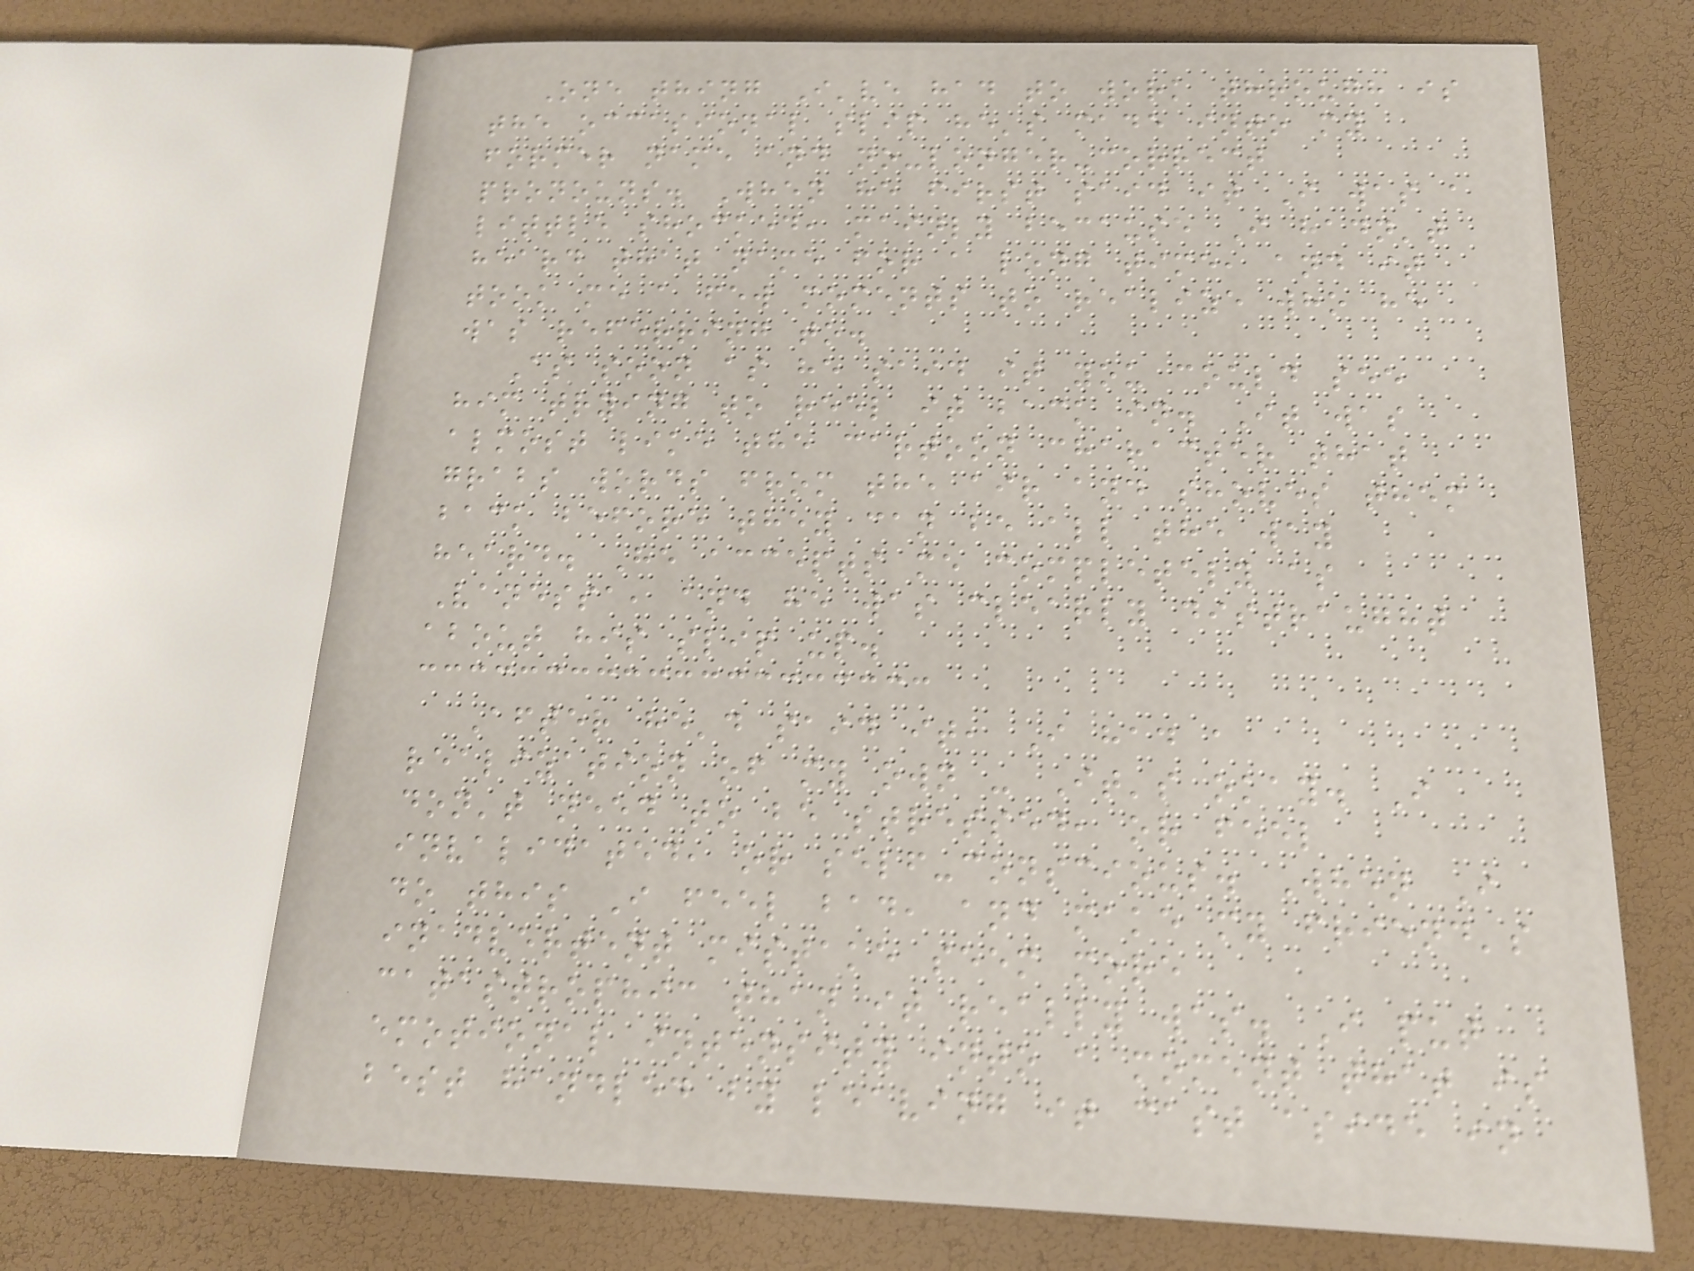One thing I've had to work through is
the occasional slip he's made into my
former name and no-longer-correct
pronouns. When he first said it I was a
little shocked, mainly because I hadn't
heard that name for a long time, and it
took me a few moments to realize who he
was referring to.
As soon as he said it you could see
him trying to reel it back in. It was
almost like the cartoon character that
grabs words from the air and shoves them
back before they can be all the way
heard. He accepts me completely as
Vanessa, and he was clearly distraught
about his slip up.
After he'd said it, I had a
realization of my own - It's okay. I
don't need to be stressed, or feel
invalidated, or self-conscious. When I
do this I feel bad, and make my friend's
inadvertent mistake seem more
catastrophic than it really was. I put
emotional intensity into a moment that is
best handled by leaving it cast aside in
